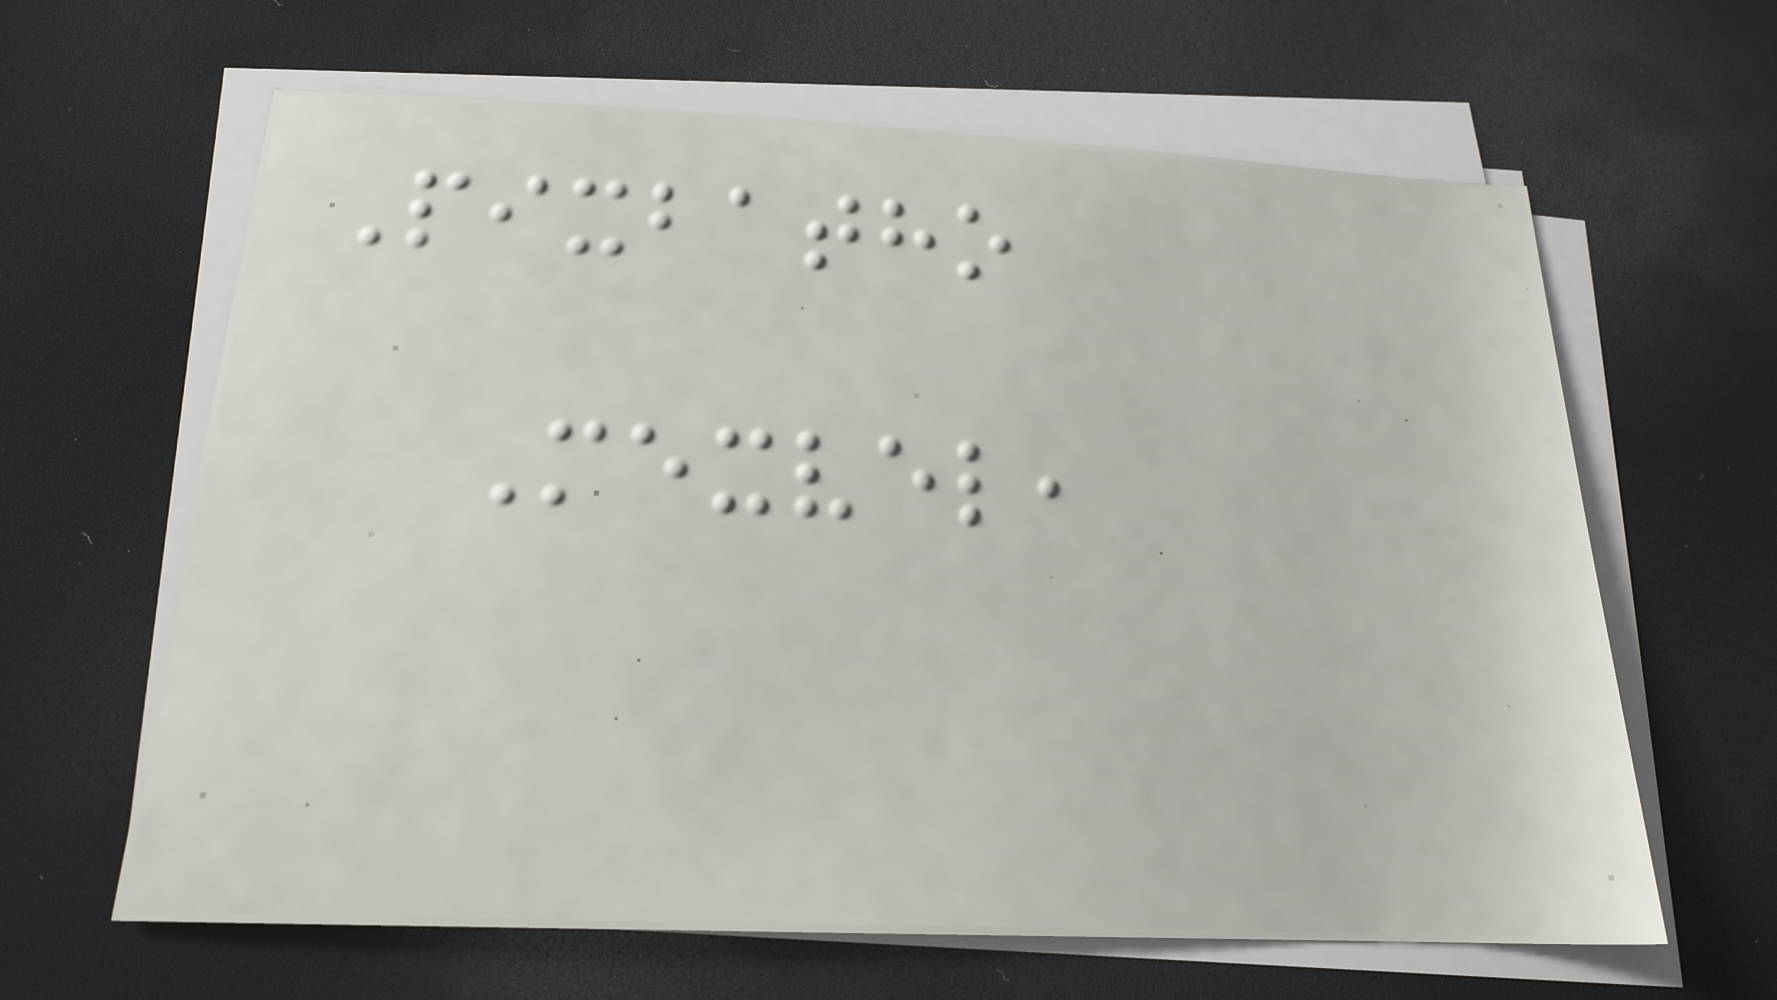Pixbatho
Mexvel,
